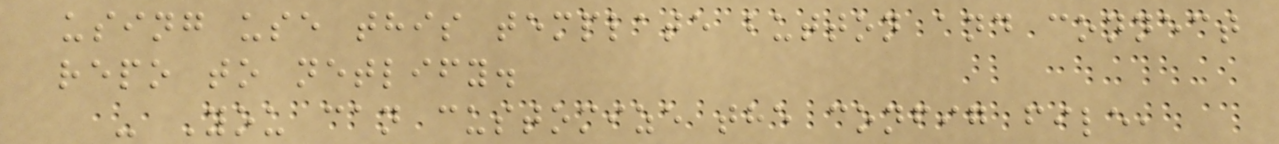using use this template button and connect
repo to netlify.
- You can customize the config file,
